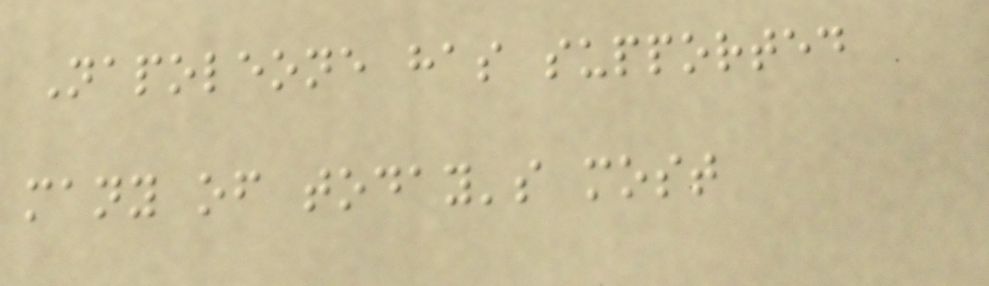Napoleone has supported
many of today's most
